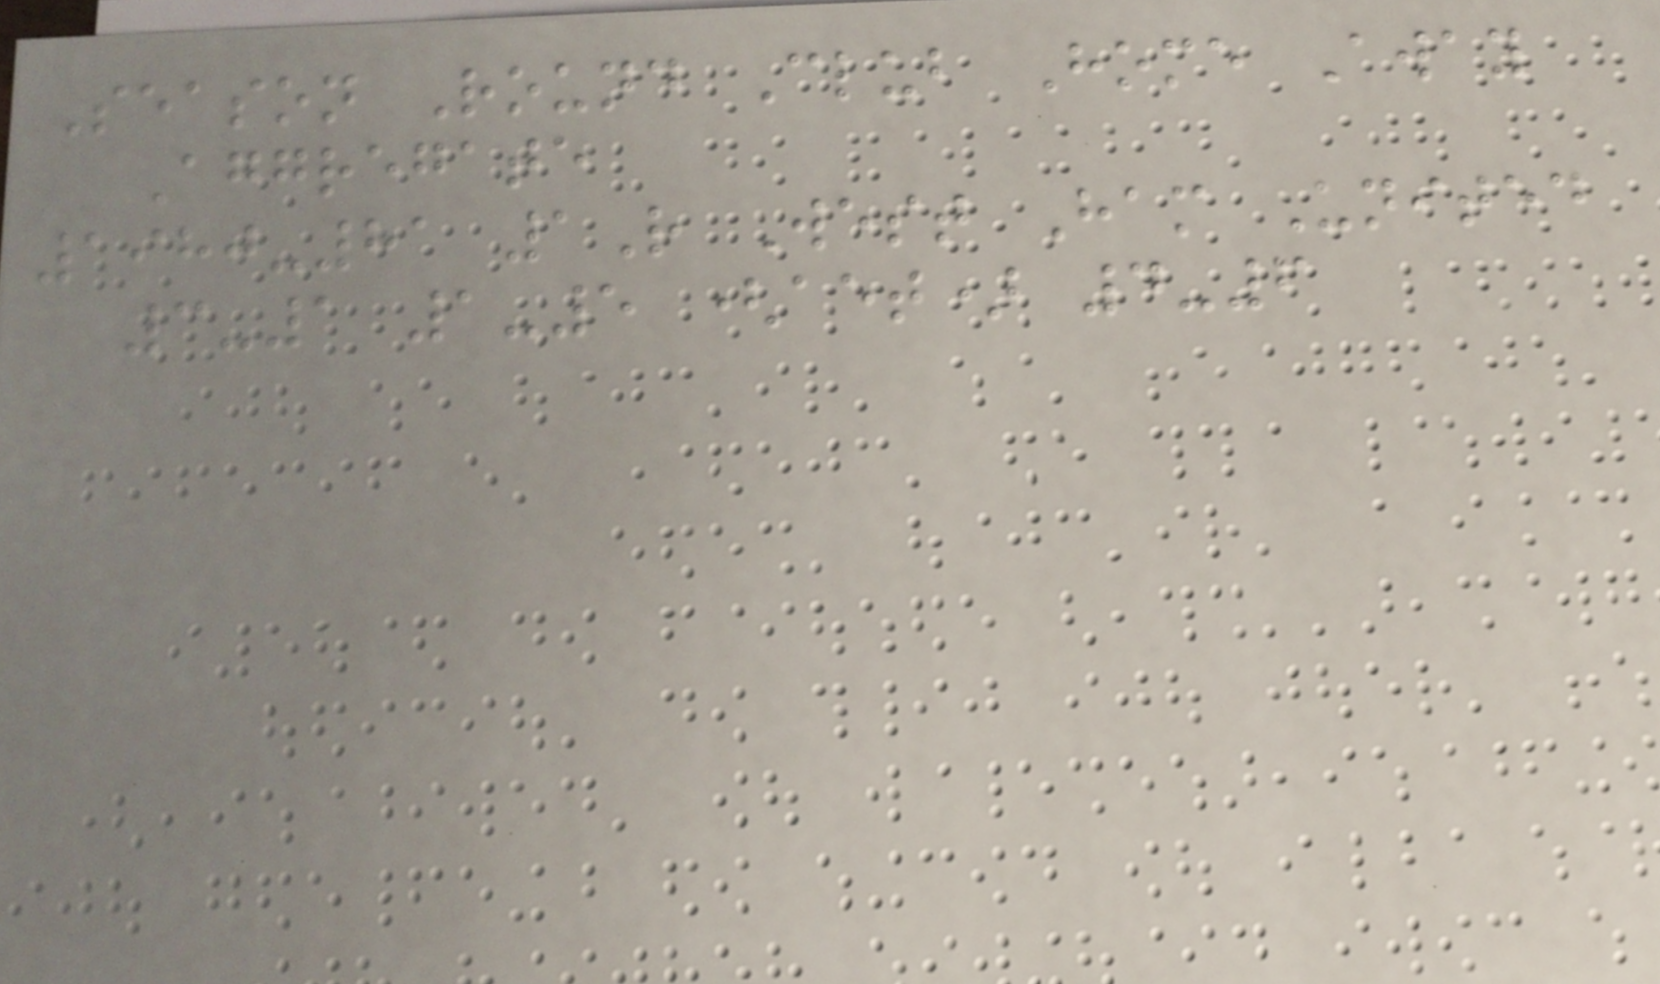Season Round Club Home Away
Aggregate
1980-81 1R West Ham United
3-1 1-5 (aet) 4-6
